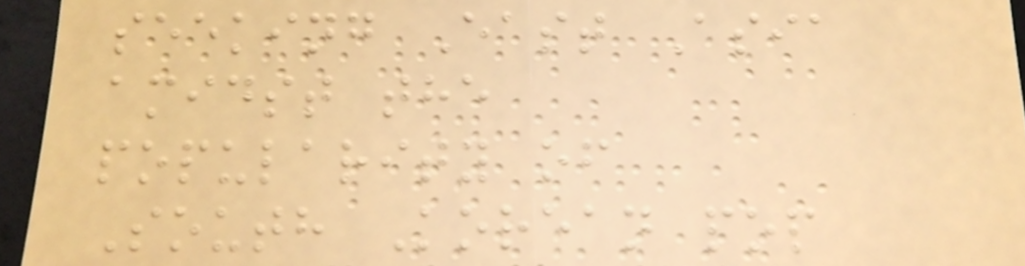seeking East Asia
amidst the
popularity of
South Korean pop
